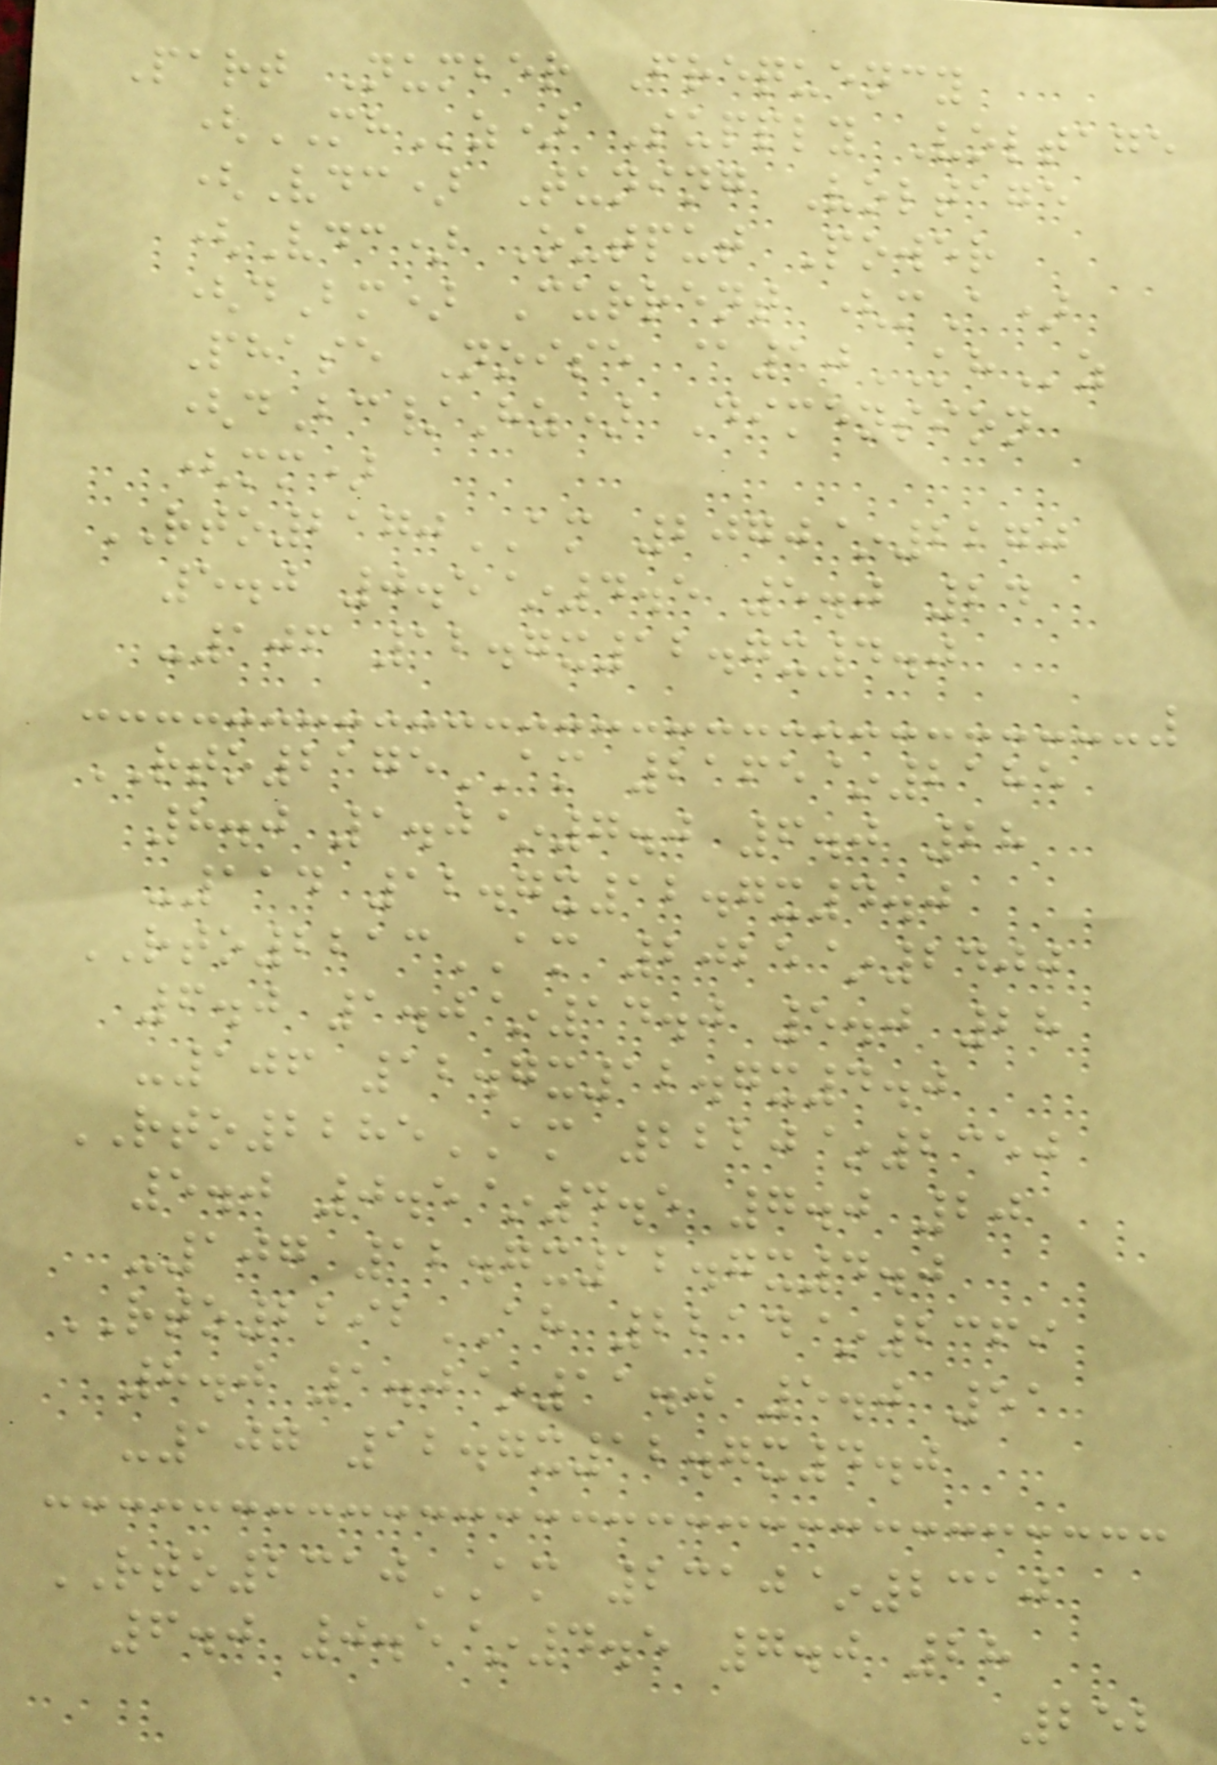Part Number Frequency
(MHz) Supply Voltage
(Vdc) Tuning Voltage
(Vdc) Output Power
(dBm) Current (mA)
Phase Noise @10KHz
(dBc/Hz) Dimension
(mm)
RTO2170AM 2070~2270
5.0 0.5~4.5 5.0 24
-106 12.7x12.7x4.0
RTO2175AM 2165~2185
8.0 1.0~7.0 6.0 28
-114 12.7x12.7x4.0
RTO2213AM 2025~2400
6.0 1.0~14.0 5.0 28
-106 12.7x12.7x4.0
RTO2285AM 2220~2350
5.0 0.5~4.5 7.0 20
-107 12.7x12.7x4.0
RTO2292AH 2214~2369
8.0 1.0~11.0 5.0 51
-107 12.7x12.7x4.0
RTO2310AM 2310~2310
6.0 0.5~4.5 7.0 28
252
